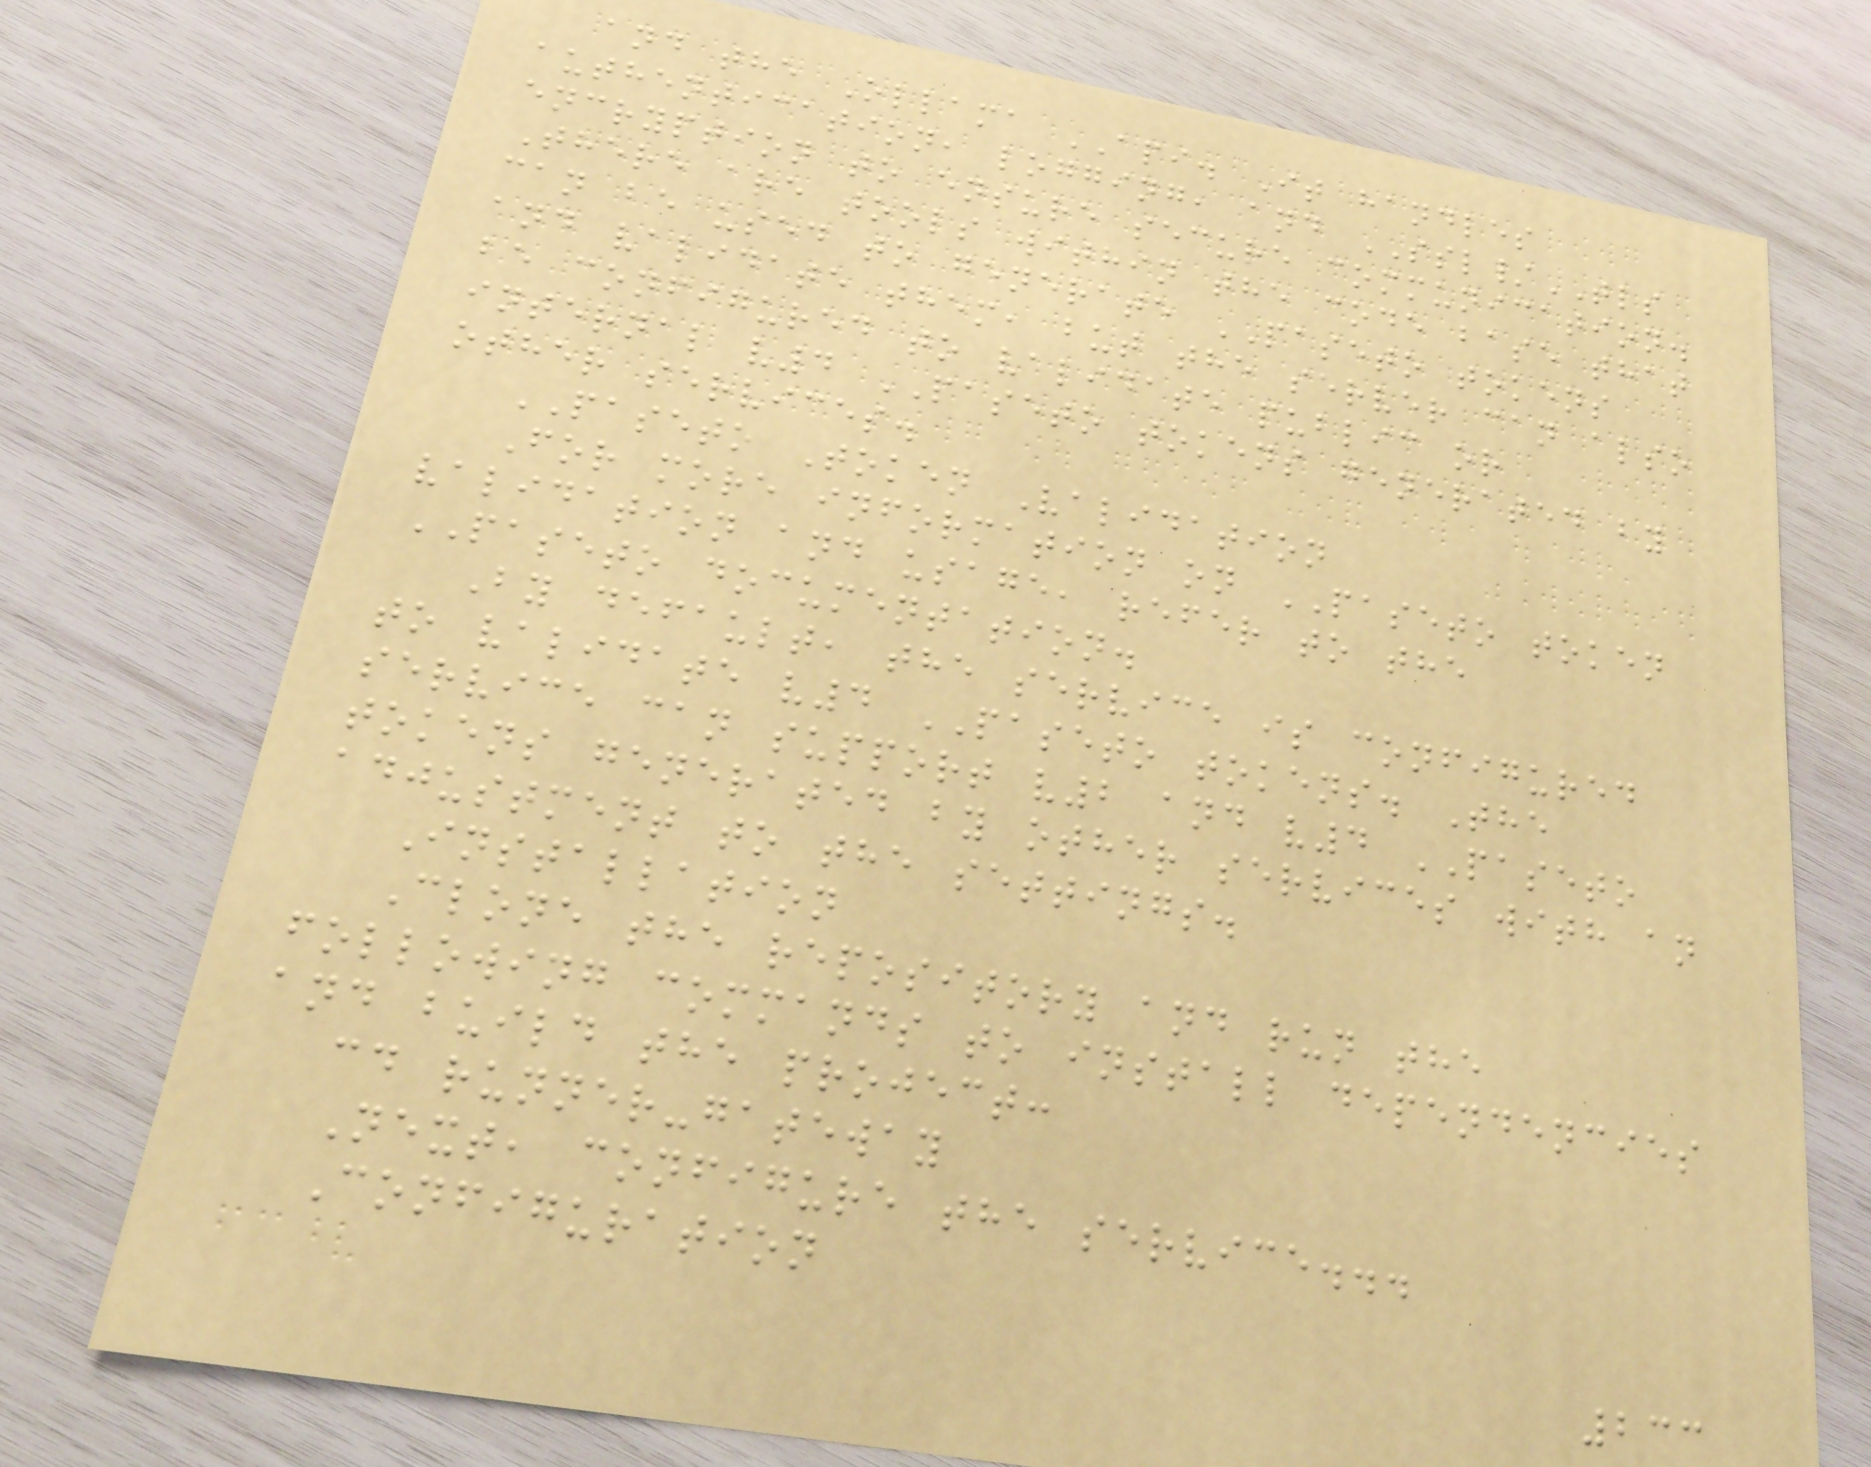and the Ollama API. It handles
authentication, logging, and SSL/TLS
encryption to ensure secure communication.
There are tools within the code base that
can be used to generate PASETO tokens
and validate them, but the server can also
be configured to validate public or
internal v4 PASETO tokens generated by
other services.
PASETO Token Validation
For more information on PASETO token
validation and usage, refer to the
PASETO documentation.
By default, the service is configured
to validate v4 PASETO tokens. The
service can support v2 and v4 PASETO
tokens generated by other services with an
adjustment to the settings.
Installation
Clone the repository and run the
following commands to install dependencies
and build the project:
cd runner-gateway
Next, configure the service...
Configuration
233
